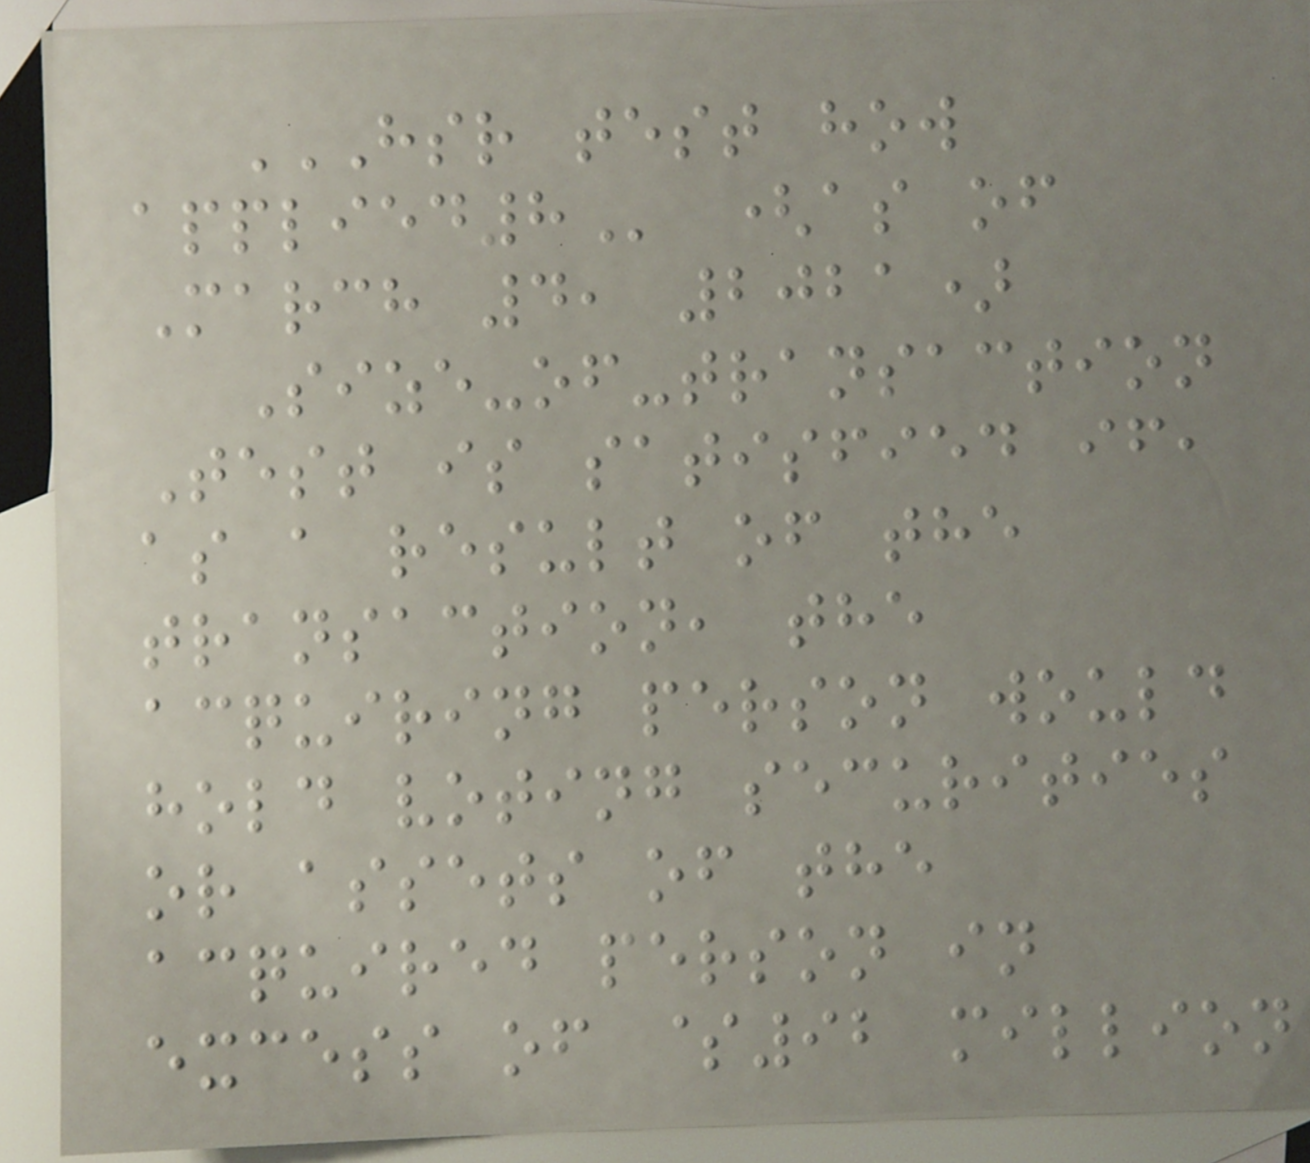HSR TEST HOW
APPLIED8 (as of
March 4, 2021)
Size-of-transaction
Test is satisfied if,
as a result of the
transaction, the
acquiring person would
hold voting securities
or assets of the
acquired person in
excess of $92 million
